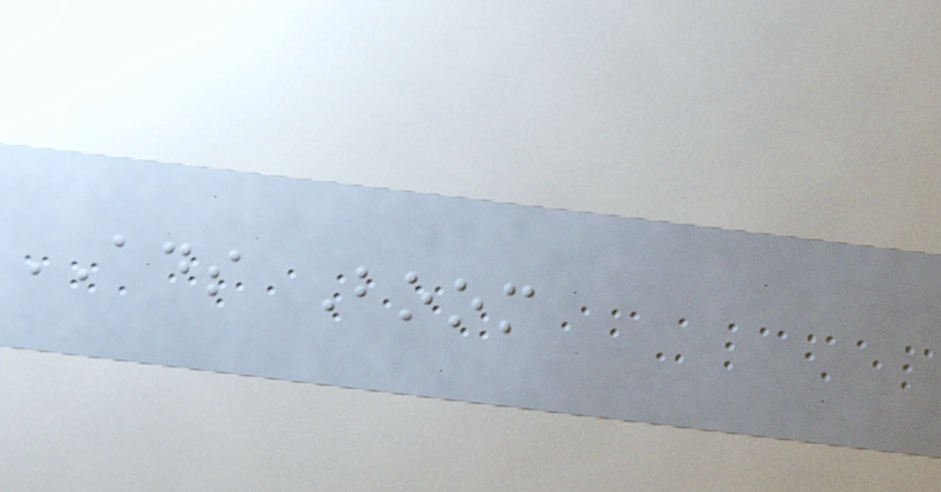ADS Boom
